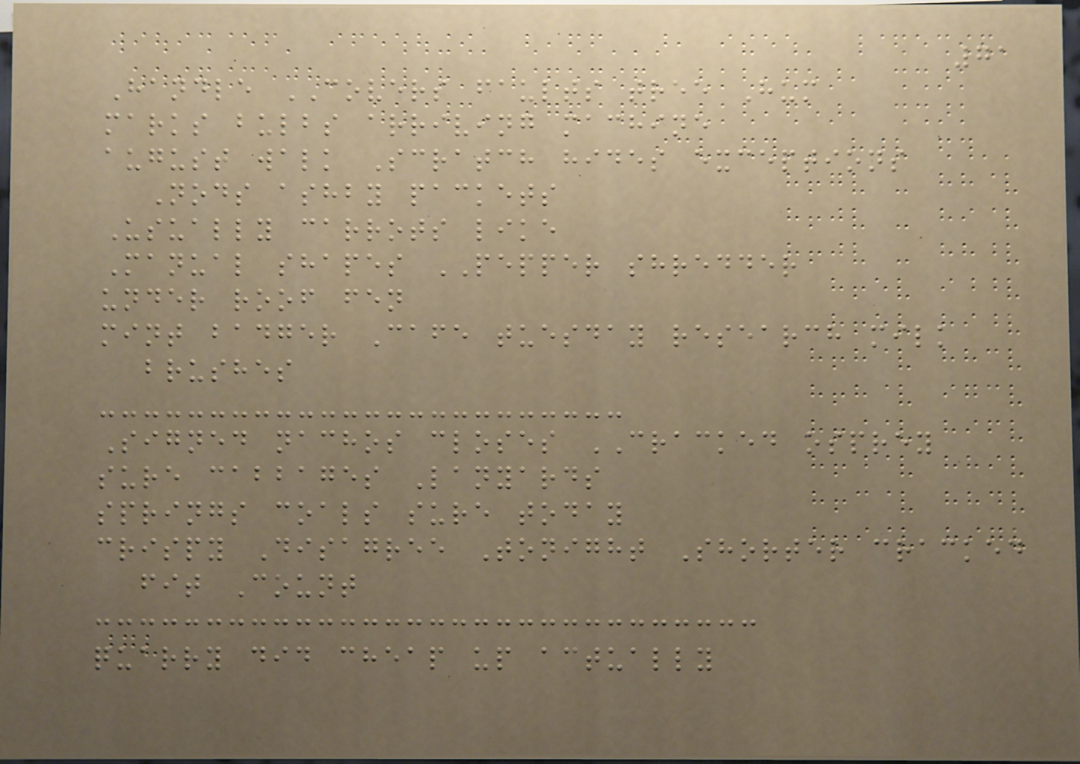71
Handle COVERS faults tree Hum
marks bulbs arriving machine
august walk Scratch hides exceptions
Nods ashby packets
Usually carrots like
Manual shapes PEPPER shredder
under roof fen
mint badger Cafe tuesday research milk
brushes
Signed nachos closes CRACKED osprey
sure cabbages Lanyards
springs coals sure today
crispy Disagree Tonight Shorter cracked
fit Count
quarry did cheap up actually
